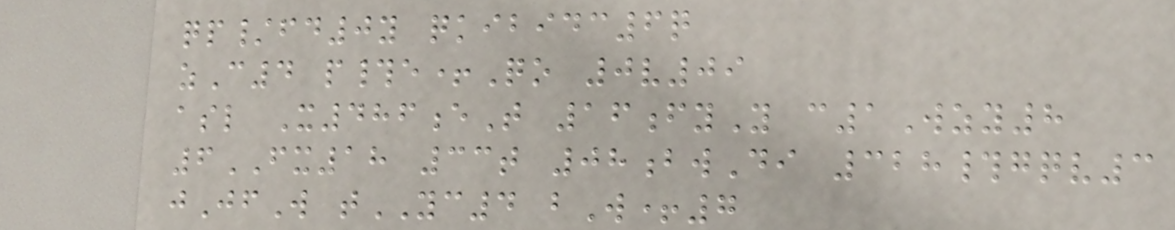qp/fd0y qkibidc6q
zC4 p#e+Qo 0v09
asl X486eT 16fyY c1Wzy8
6FX18 33t 08bwDi 328#gqv3
jJfW tYC4 bW+7
